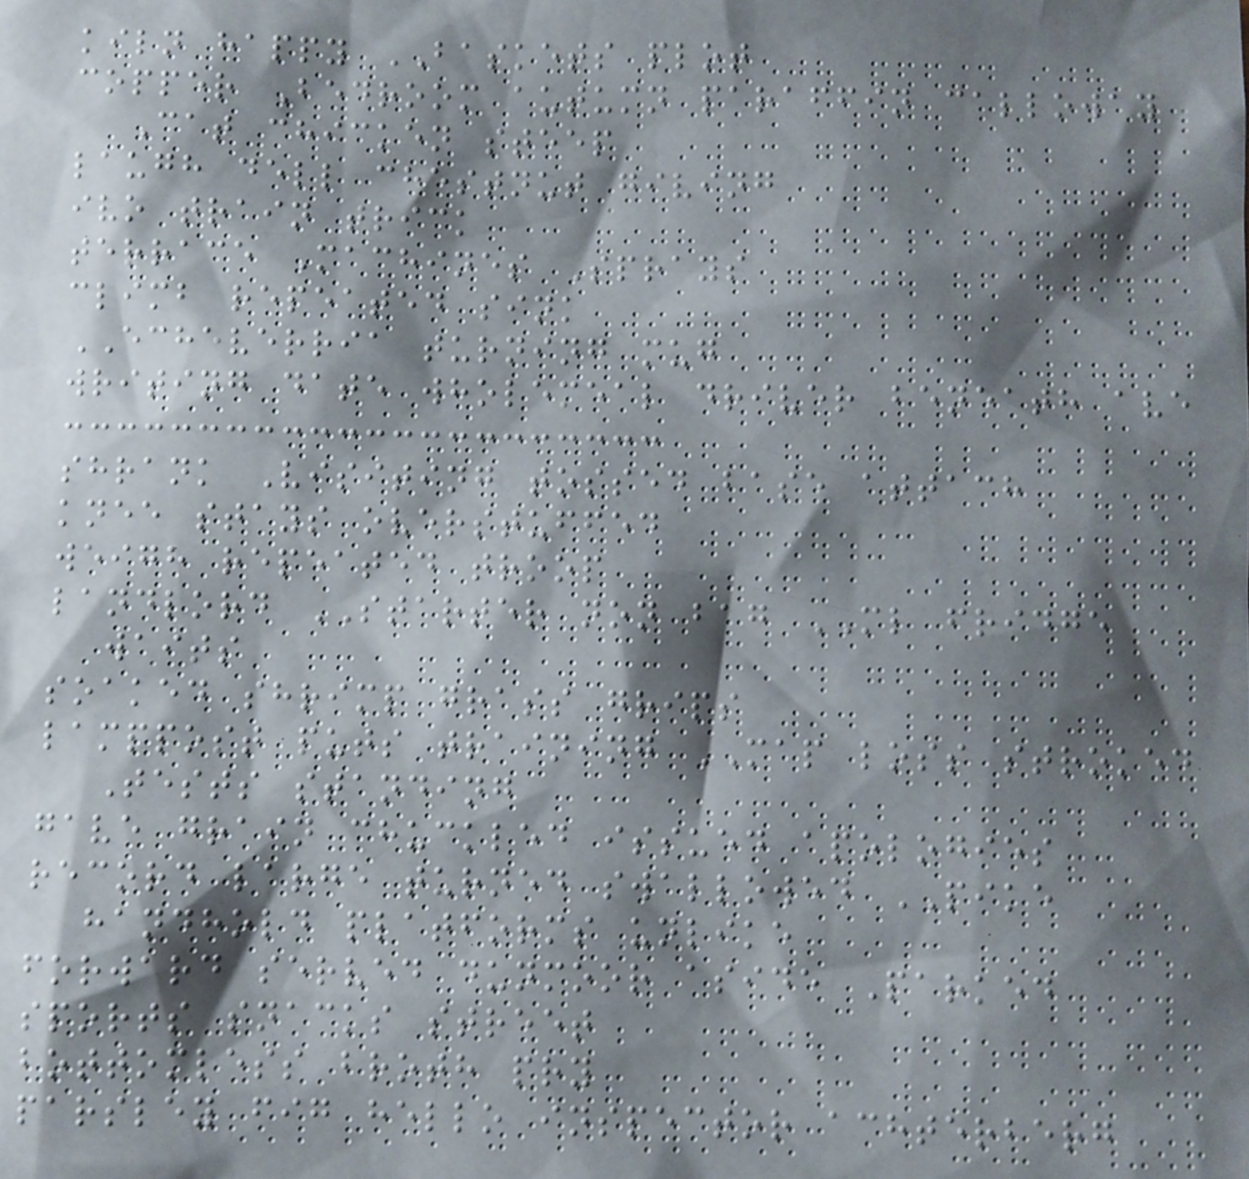kiln happy BASKETS plot
copper Bedroom autumn paraffin calloway
Cat chicken steep
laugh dell chestnut giving
ivo train trick
terrace Machines Sprays
climb repeated sink
ECHEVERRIA turning mug
writing date wholemeal driver beneath ave
shrank Visiting tossed base attach
knee stays overstuffed
weigh repeated troop
landlord STARTER non bag ML fridge
waits
soaked shrimp grass grips
lamppost puts training MAP loss stroked
Tests standing
gave grain chuckled issued apologies
record large turned swallowed PIKE
handhold platforms unlike
forward served dunmoor aside Parked
sports snacks street
bottomless broth pry
parsley fig hello inspector achterberg
